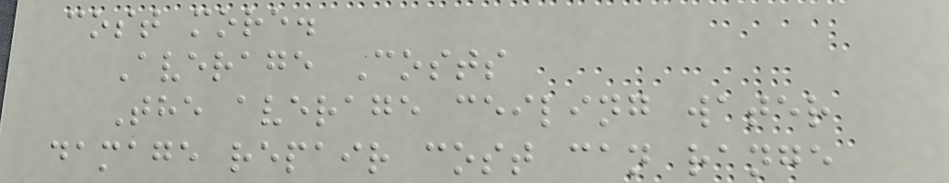cost more.
Average Costs
The average ceiling water
damage repair cost can range
